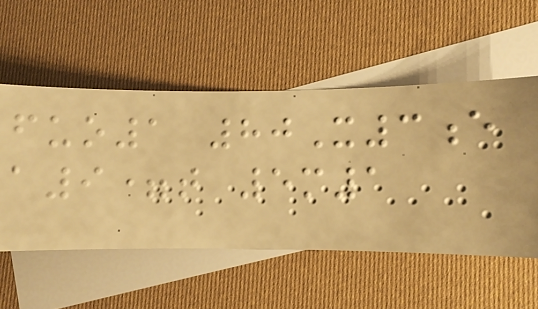fuo1 80X3e
a9=t 5m1
